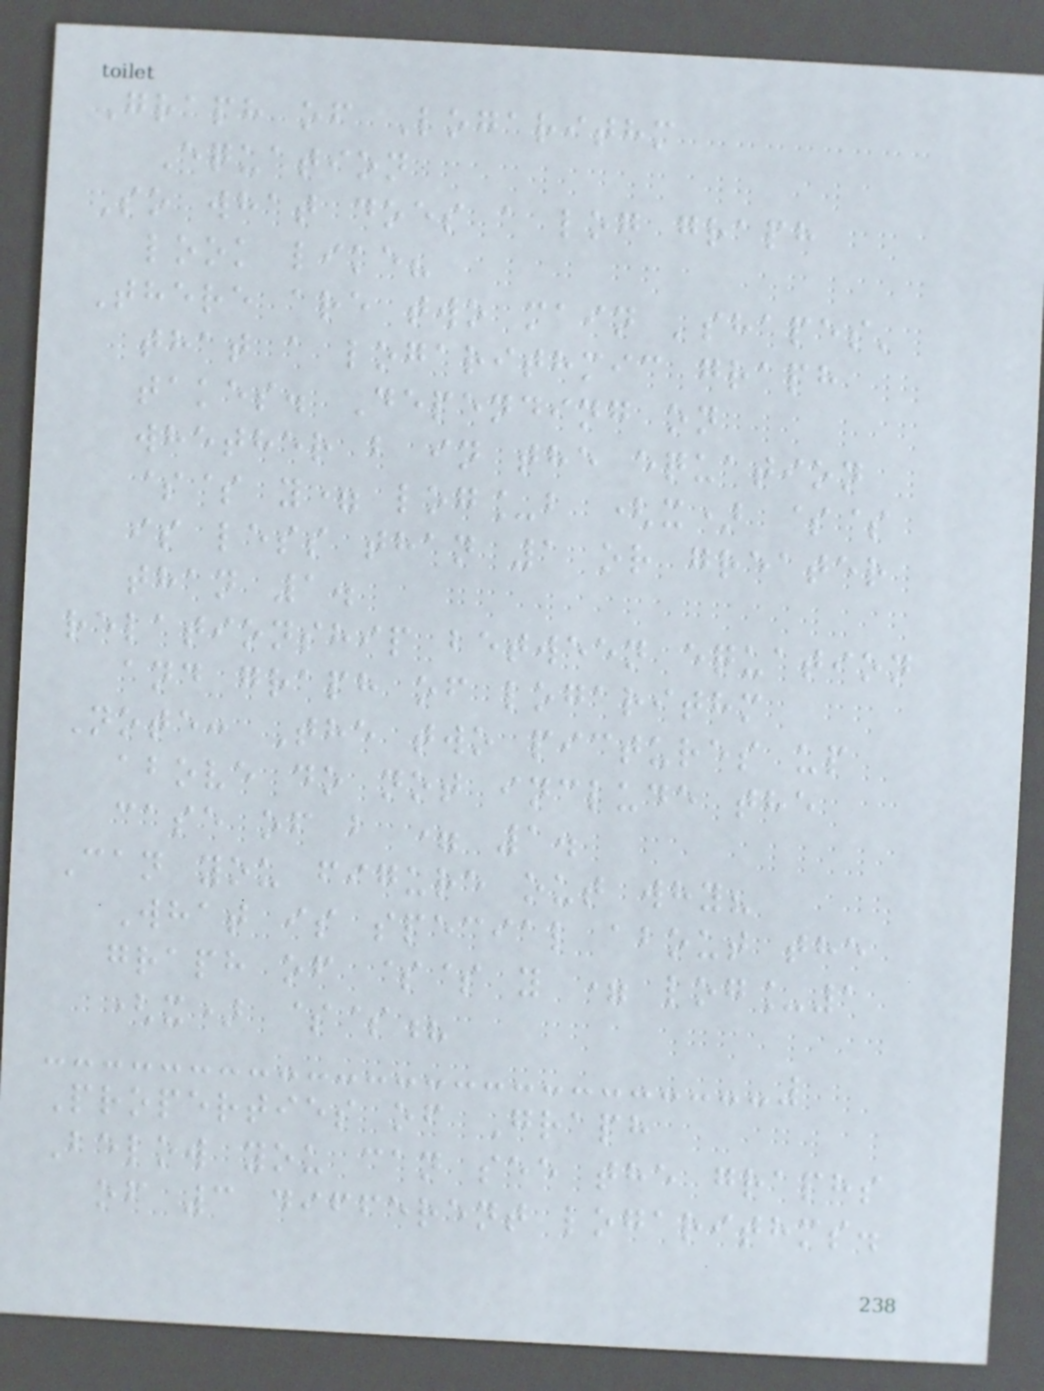Graph of Logarithm
Equation
So what does a log graph
look like?
There are two main 'shapes'
that a logarithmic graph
takes. Depending on
whether b in the equation
$$ y= log_b (x) $$
is less than 1 or greater
than 1.
relationship between equation
and graph of logarithm
Note: The two pictures up
above do not include the
case of b = 1.
Can you figure out why?
What is special about the
graph of $$ y = log_1
(x) $$?
Properties of Graph
Below you can see the graphs
of 3 different logarithms.
